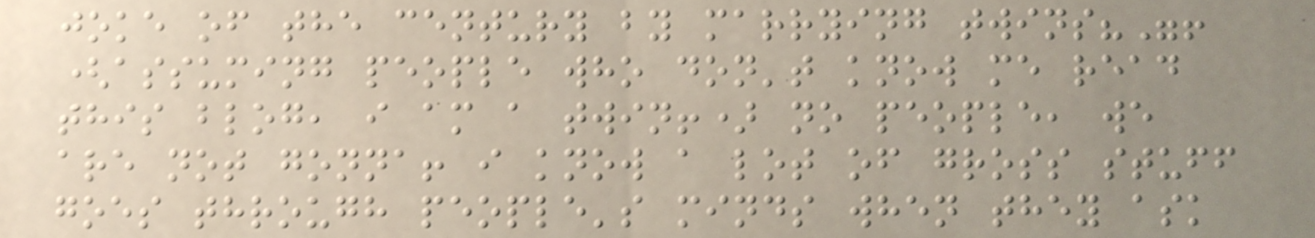joke of the century by marrying twins?"!
(assuming people who don't know me read
this blog, i am a twin!) no people, we
are not gonna! i know a lot of gross stuff
goes through people's minds when they ask
